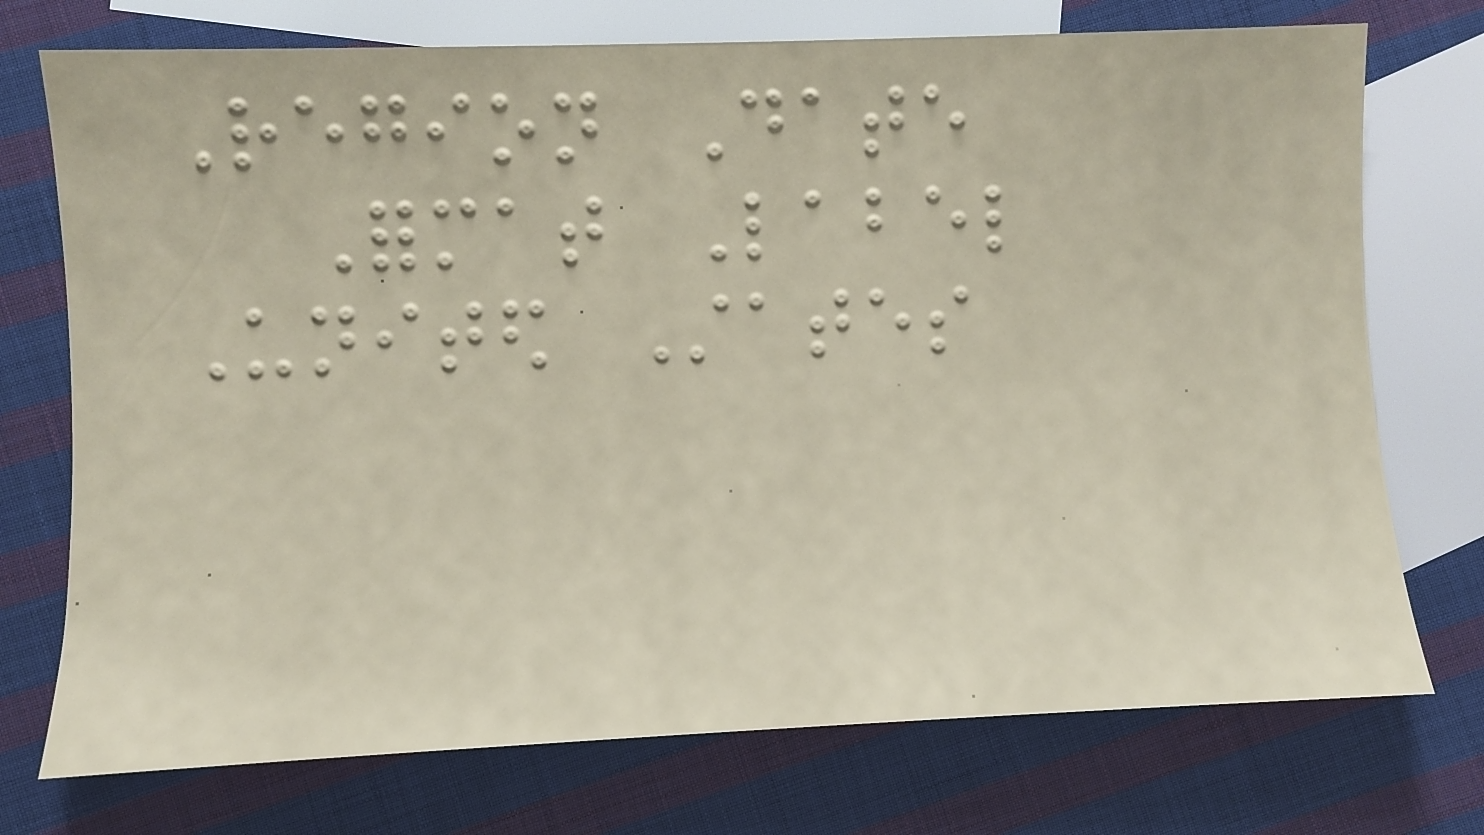Region Date
Format Label
United States
